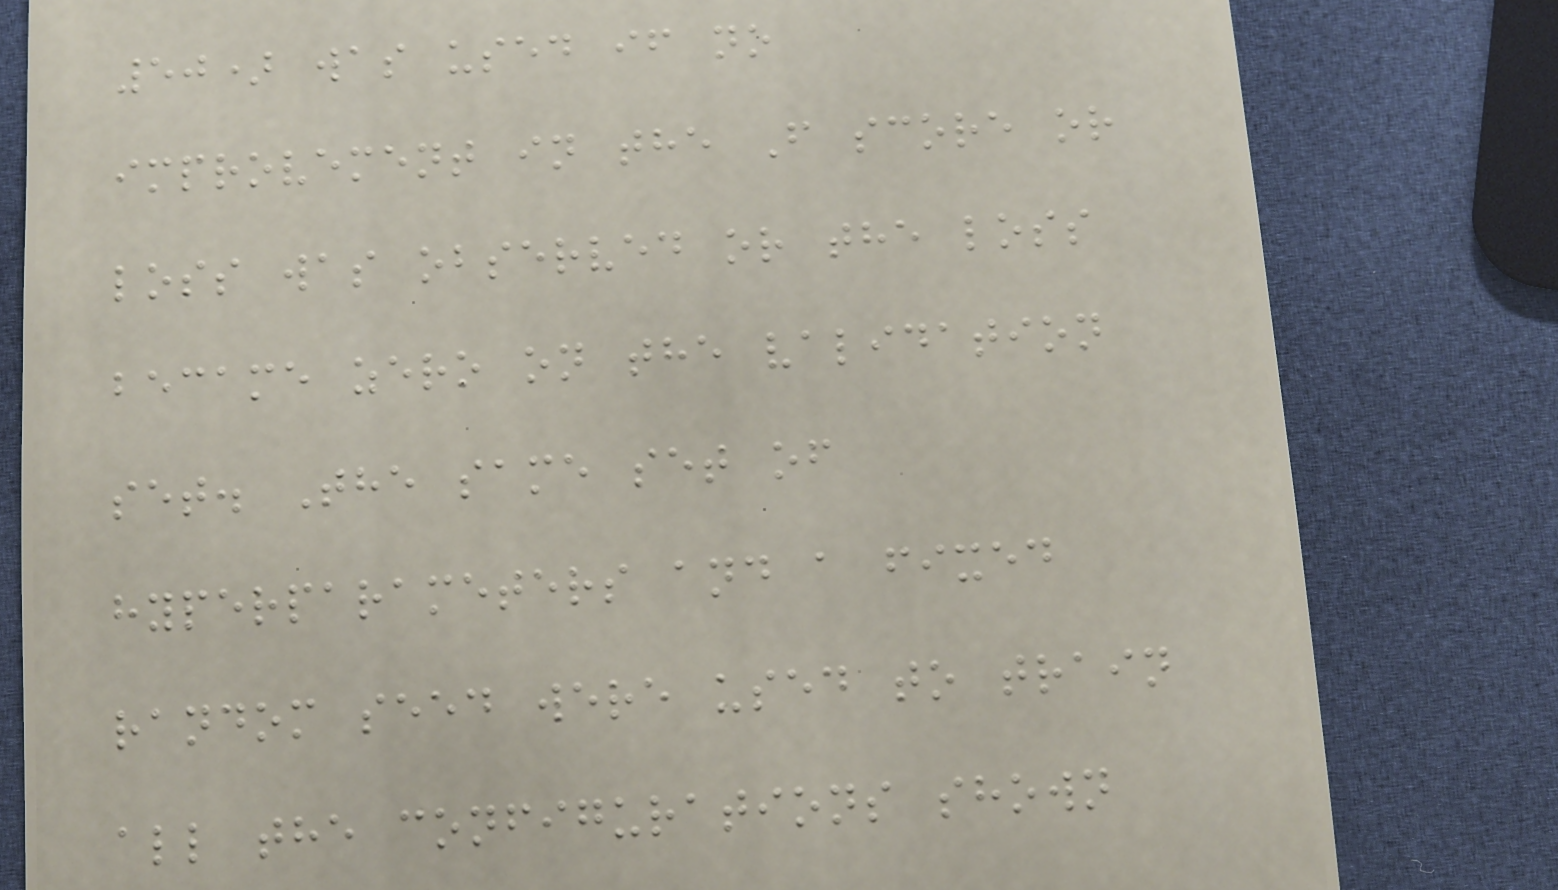50) was used if no
improvement in the F score or
loss was observed or the loss
became zero on the validation
set. The same set of
hyperparameters and a fixed
random seed were used to train
all the configurations shown
